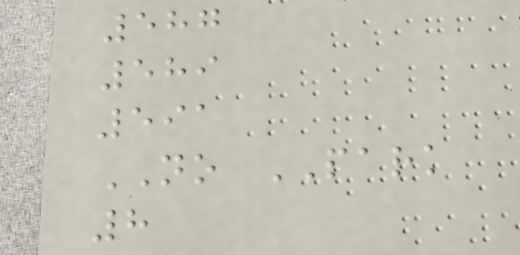587
589
591
NO PARK
8
